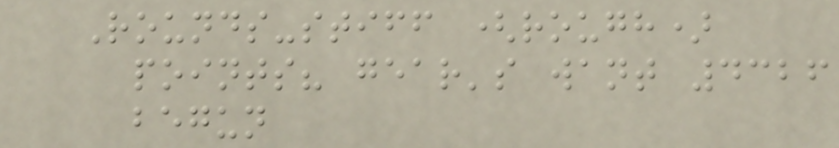Rounds-stiff (rough)
points? gear's want 4326
begun
